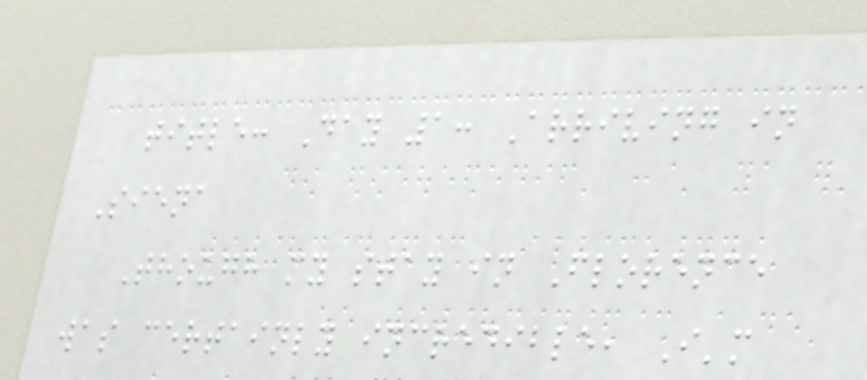title: Day 1: Arriving in
Siena
Though my stay in Florence
was certainly incredible, I'm
